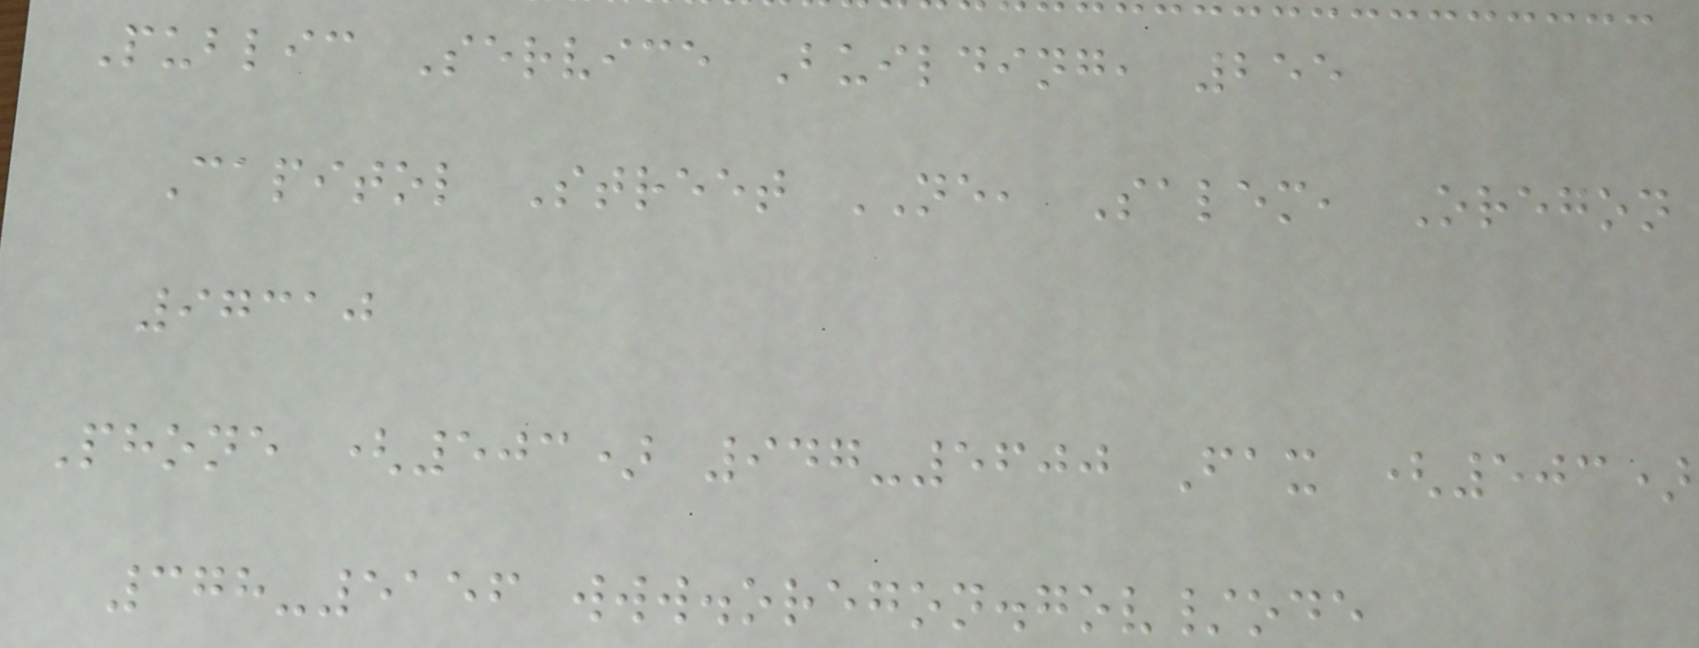Public Service Building, 255
Capitol Street NE, Salem, Oregon
97310
Phone (503) 947-5600 Fax (503)
378-5156 www.oregon.gov/ode
